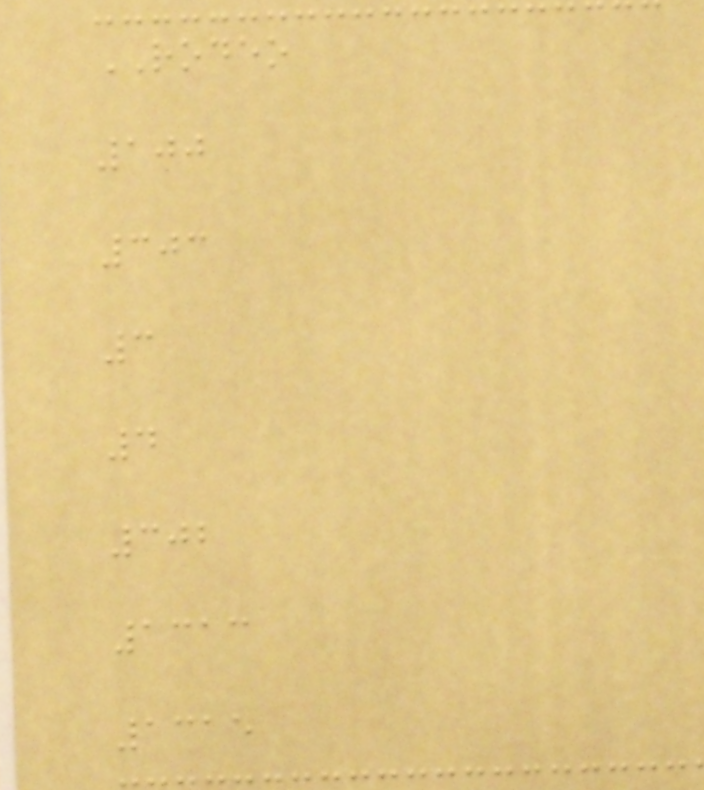RODEO
100
303
3
4
302
1313
1315
